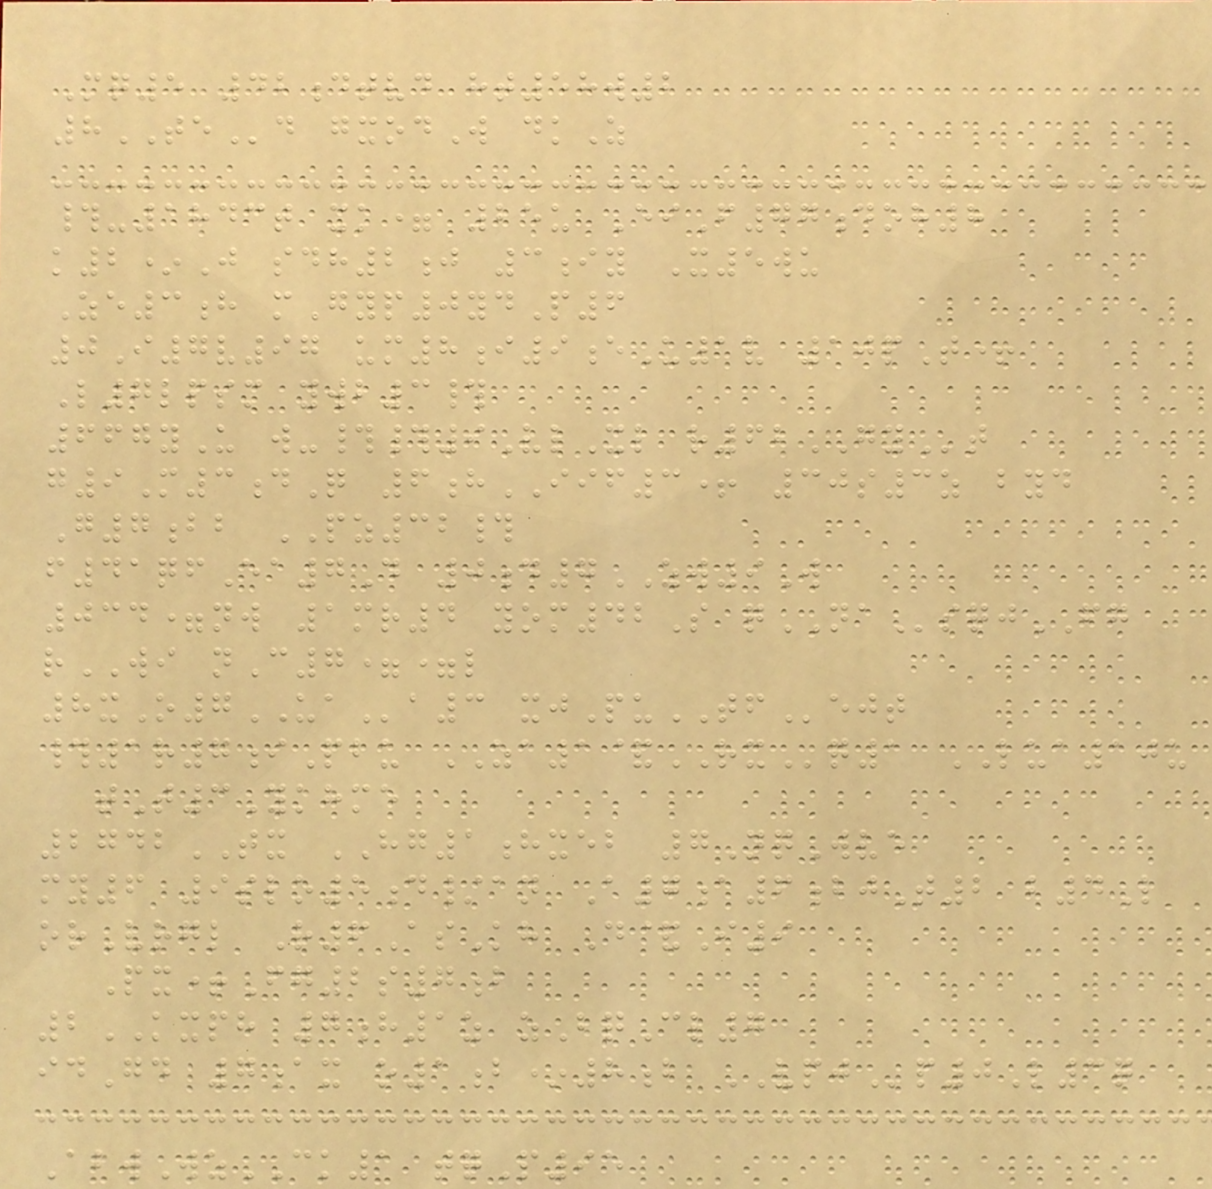Mq5 42dtvd ht58w2
8TEd gxodW dkZ
#-1843t xk= 25u EiF77doh8
k2*J sdh2j 3iy X5wu
Ze3h mGyp0ydP6
0I7v97 um8i9eU1v 10pT+
L7lpsm ywb3#
667yU w-##9VlXl r62GYt
g9M3dQ 6hIIF3+ 30s3z byd
G7bb PZ32#
f41qfEa7D 0d7ZW9W
034=nw 1mr4 yom42S qNAsqjFG
rWI nC7==l
8xO7UAa3 xjPuTFejt
#1r7iPbu ZA1&RXq1 LUA10u
tT3Ykhme
2742TX HG1hxeb 7NqWve
my6 9slo5d/an A7a6bjT2 b4L
orVrgl R6AsKh D&I9
Px+Fg2s7b
2KXPH 7h1z zBqCl7
idGd 7ax o1b*8b VPJp0L3q
AbwWzCK1 tqP95
